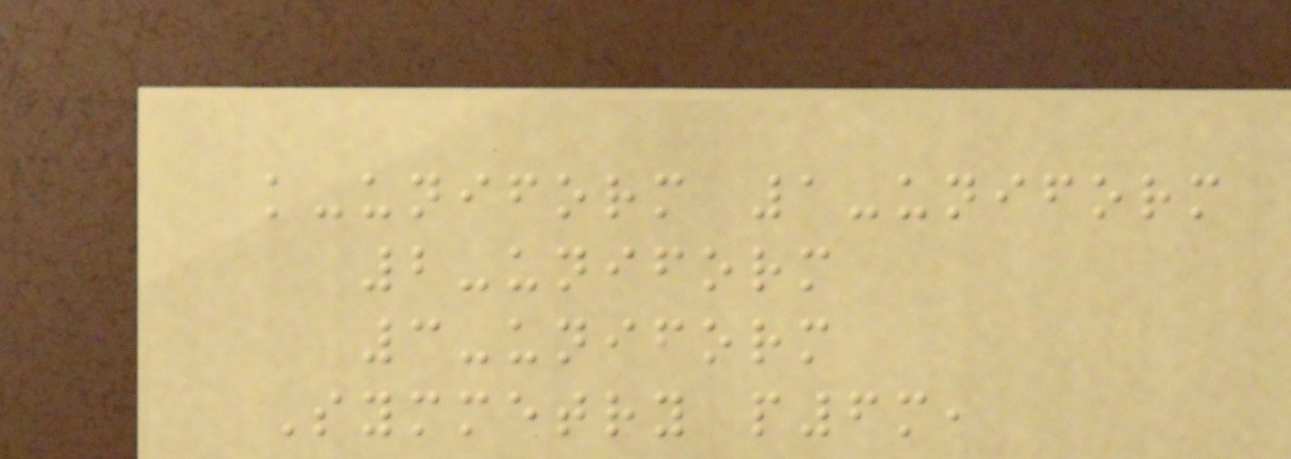k-uniform 1-uniform
2-uniform
3-uniform
Symmetry p6m,
